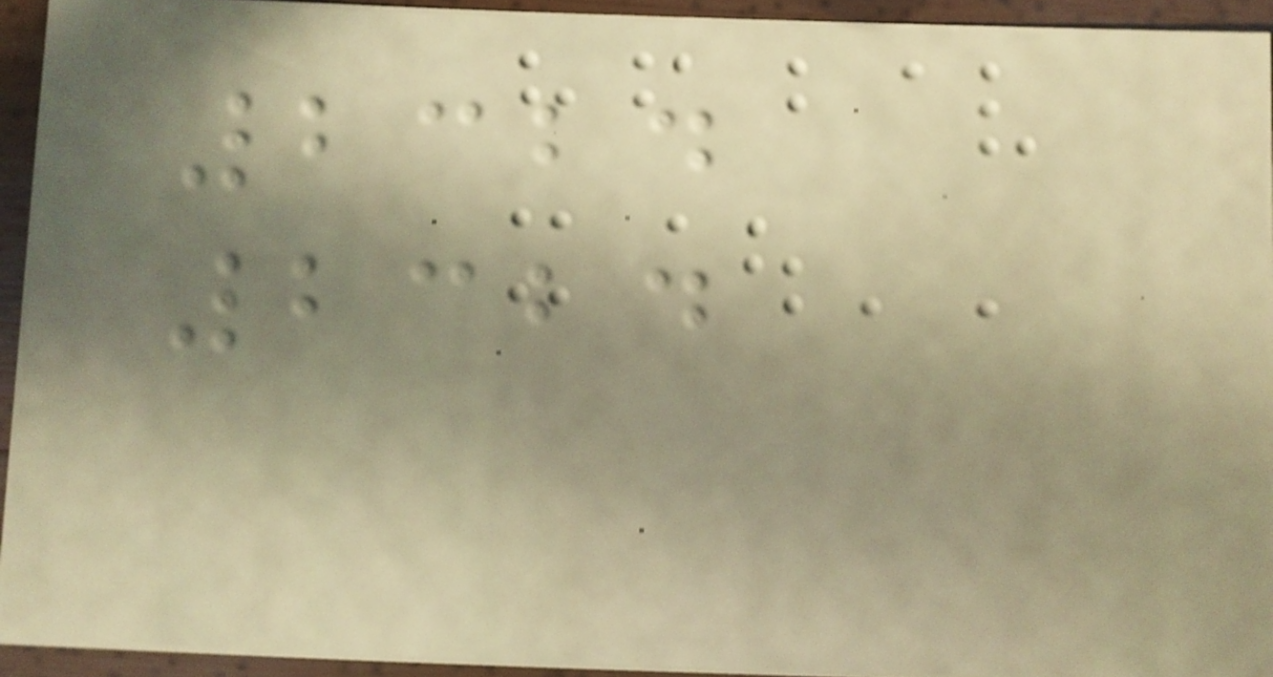2324
2324
